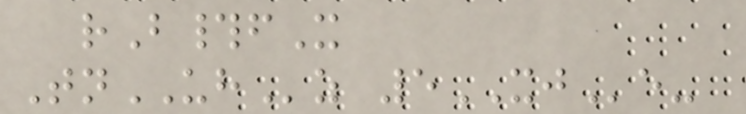rB#fX
TnUHz 5XJe-
